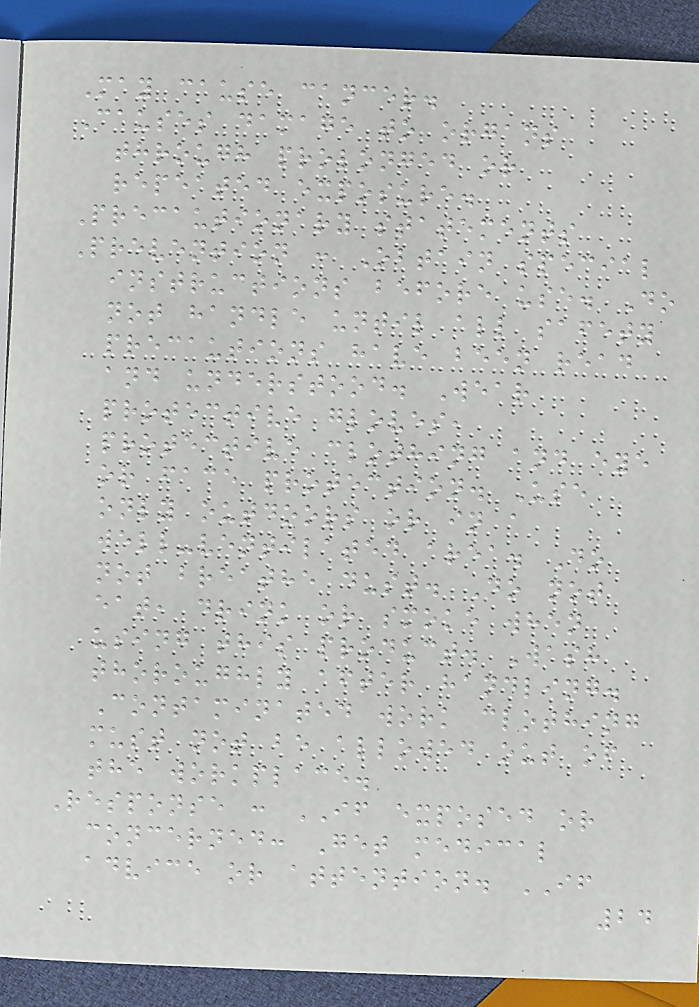May cause cancer.
Causes damage to organs
through prolonged or
repeated exposure.
Precautionary statements
Prevention : Obtain special
instructions before use. Do
not handle until all safety
precautions have been read
and understood. Wear
protective gloves,
protective clothing and eye
or face protection. Use
only outdoors or in a
well-ventilated area. Do
not breathe dust. Do not
eat, drink or smoke when
using this product. Wash
thoroughly after handling.
Contaminated work clothing
must not be allowed out of
the workplace.
Response : IF exposed or
concerned: Get medical
advice or attention. IF
24
